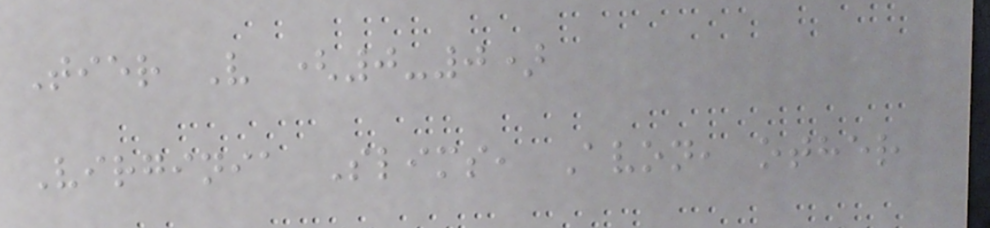Tier V (0-0)
Virginia Slims, Avon, other
